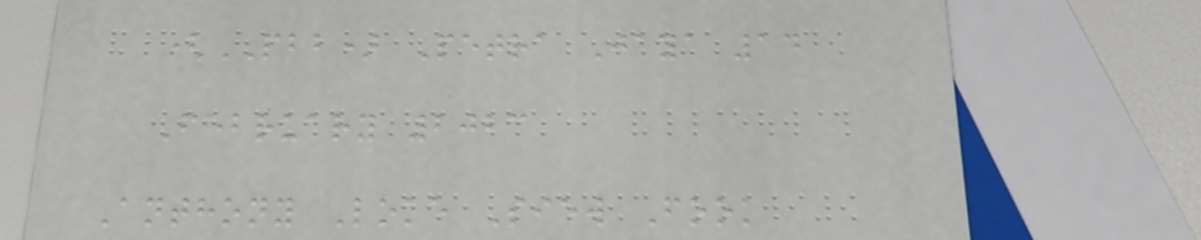(PBB) Petra Jaya 14
February 2023
Anthony Loke Siew Fook
